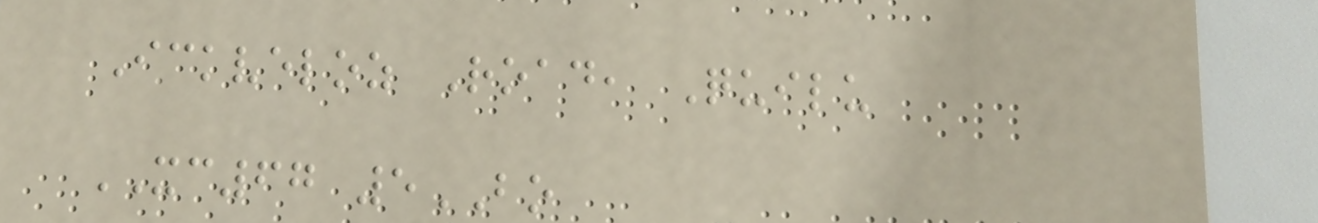Ickveloz Road, Quilu
XC67 5BO
